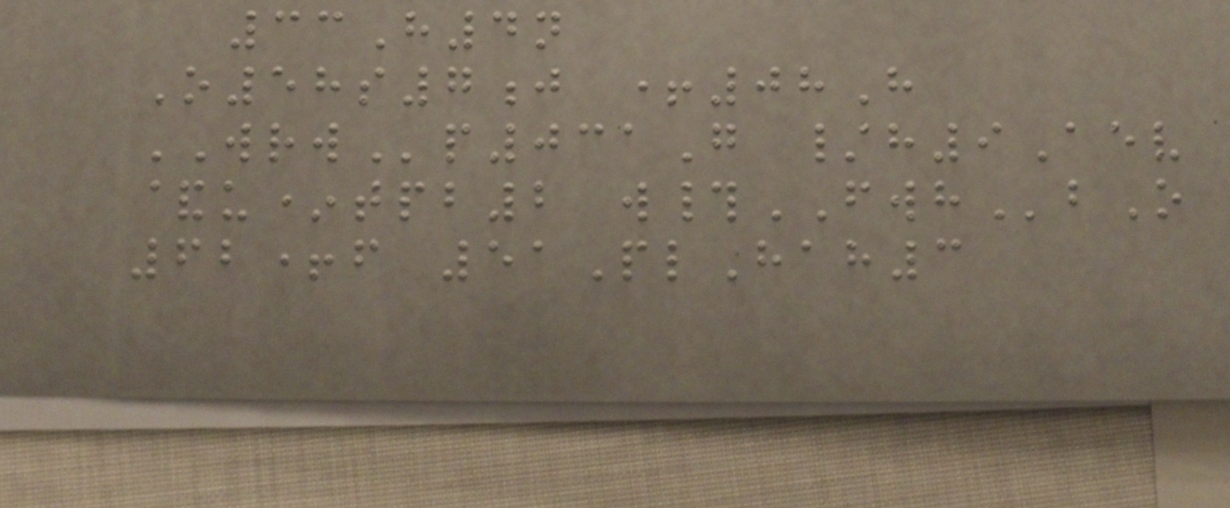33H4n
O58s7j +08H
WRWp031G /h9Aev
&u*tpb2 w#FWHbO
62+f 51PlHah3
